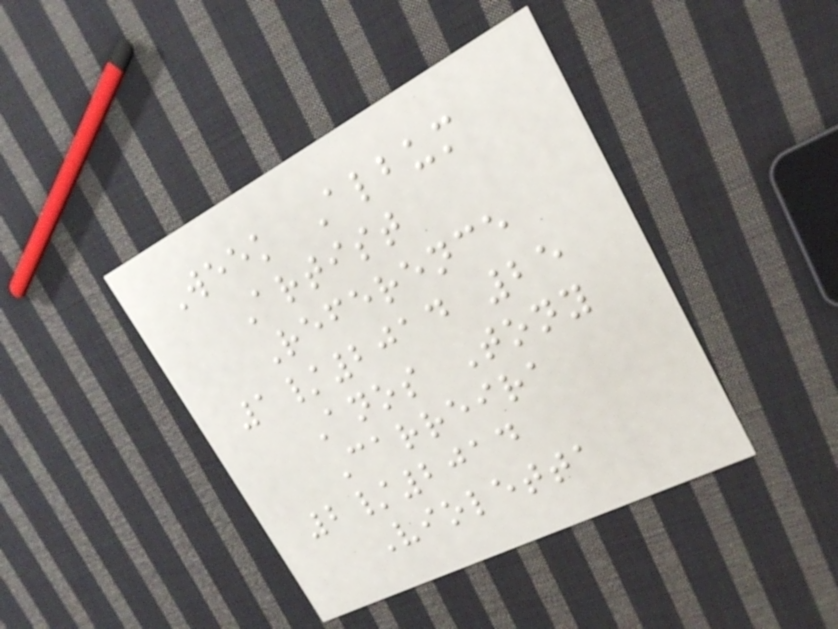Week Album
Artist
Reference
1/2014 25
Anos Tony
Carreira
2/2014
Violetta
